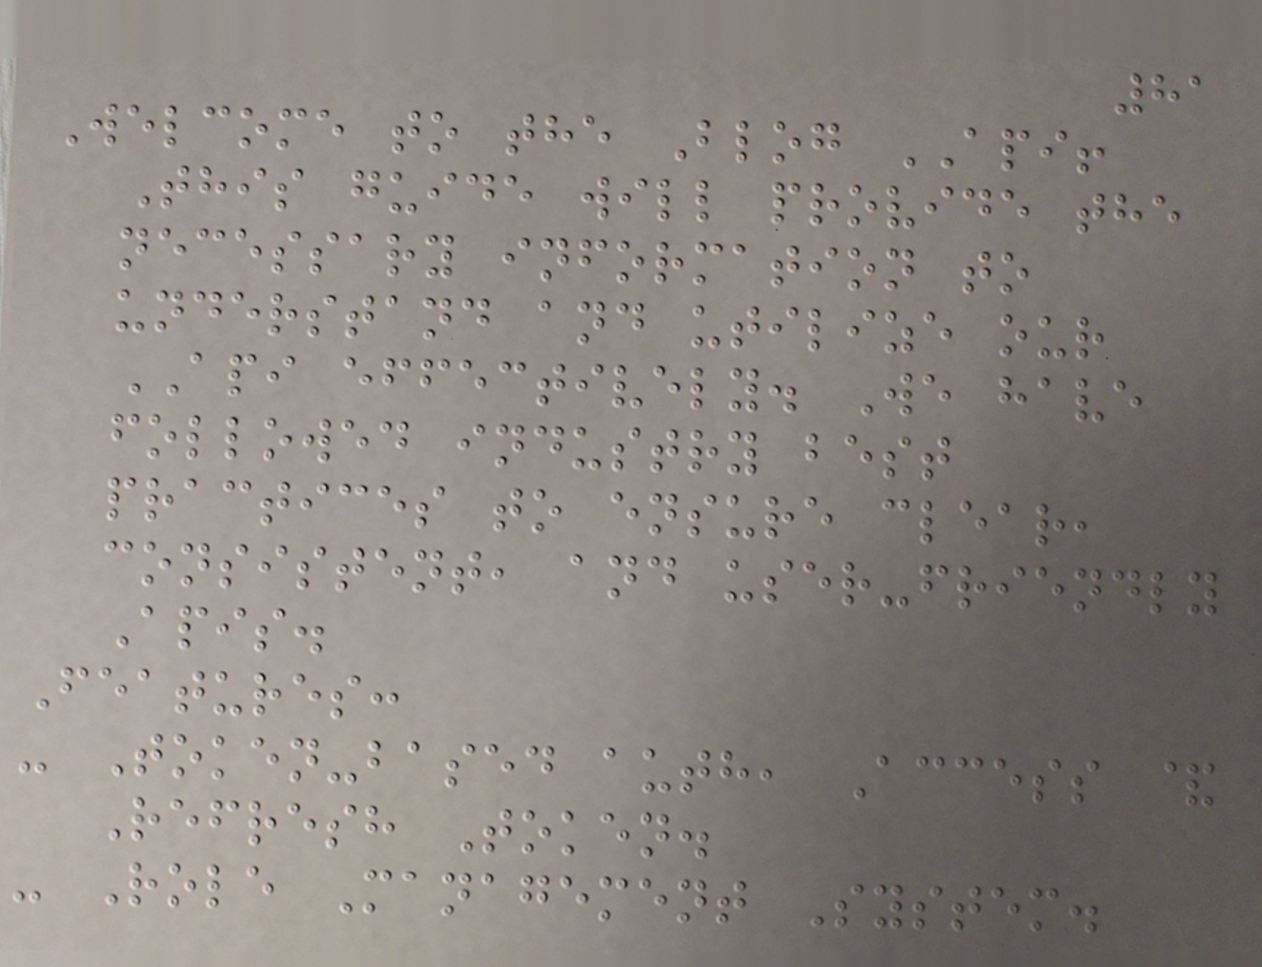81
Welcome to the Blog API!
This guide will provide the
necessary information to
understand and utilize our
API effectively. We have
followed industry best
practices to ensure clear,
consistent, and user-friendly
Apis.
Features:
- Token-based auth, Access &
Refresh Token.
- Role Management System.
